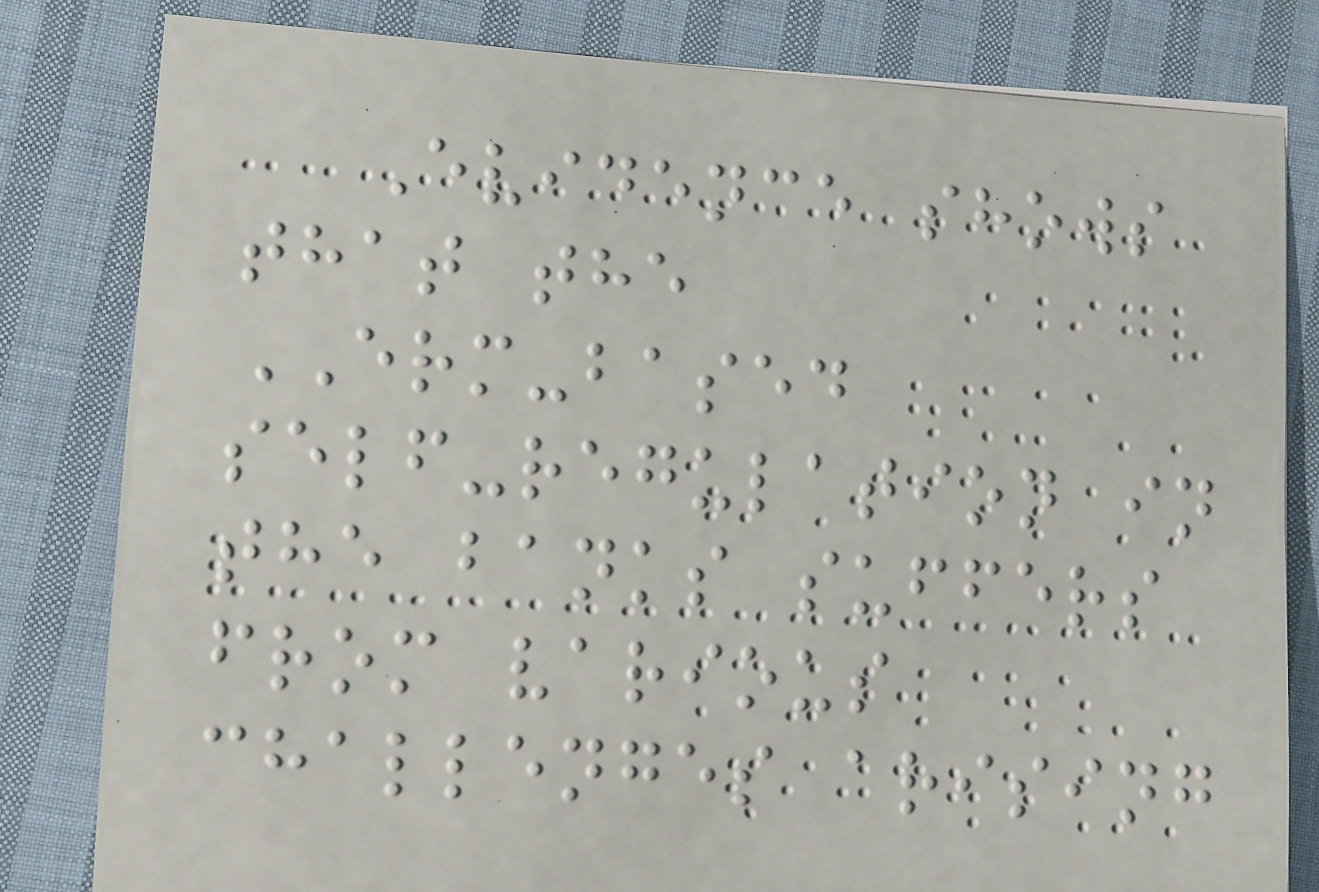Evidence shows
that the
ERM-based
self-regulation in
the banks suffers
from various
challenges arising
